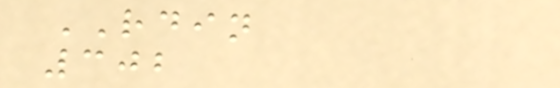RDIN
302
